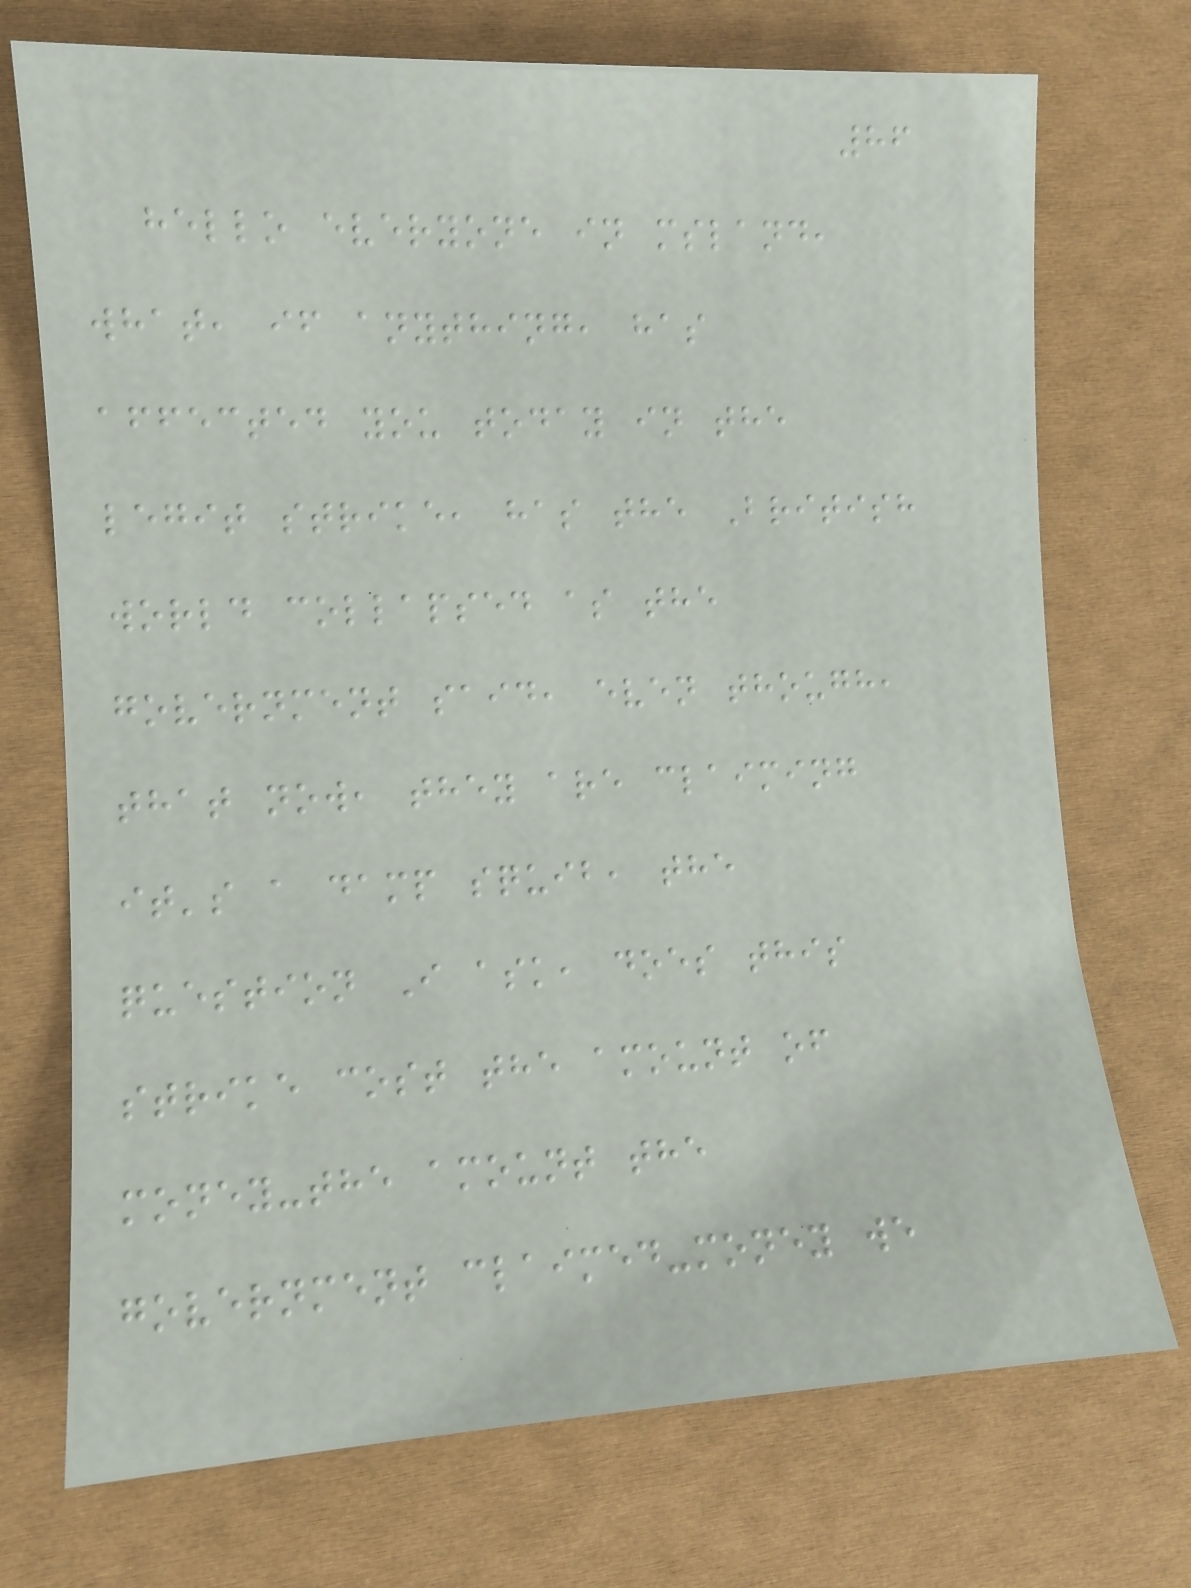86
hello everyone in msland,
what, if anything, has
affected you today in the
legit strike, has the British
world collapsed as the
government said, even though,
that now, they are claiming
it's a damp squib, the
question I ask, does this
strike cost the amount of
money-the amount the
government claimed-money we
